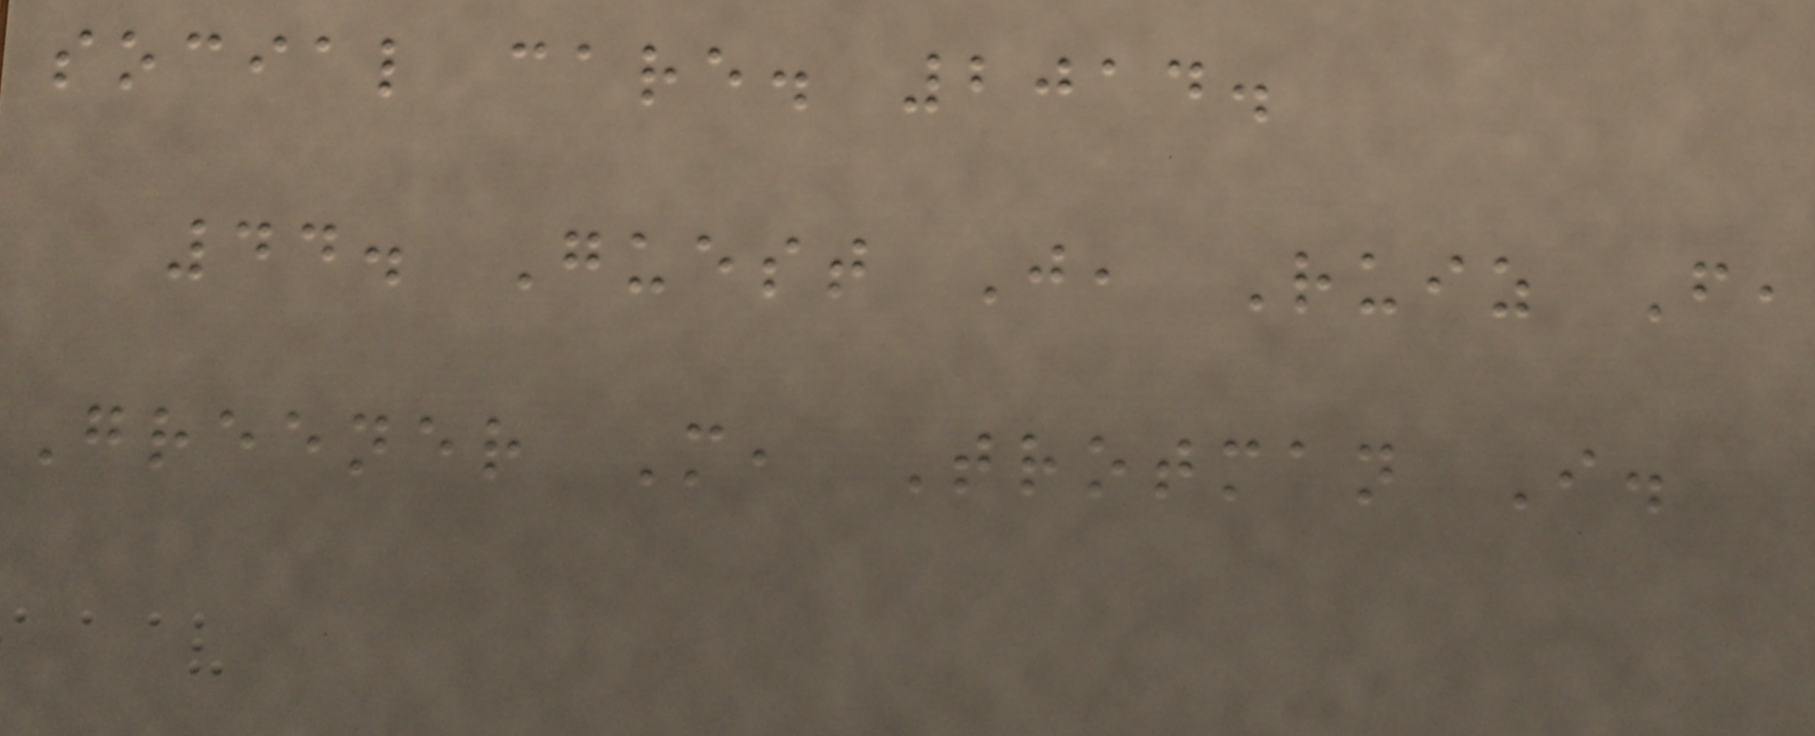social care. 2014.
44. Guest J, Ruiz F,
Greener M, Trotman I.
